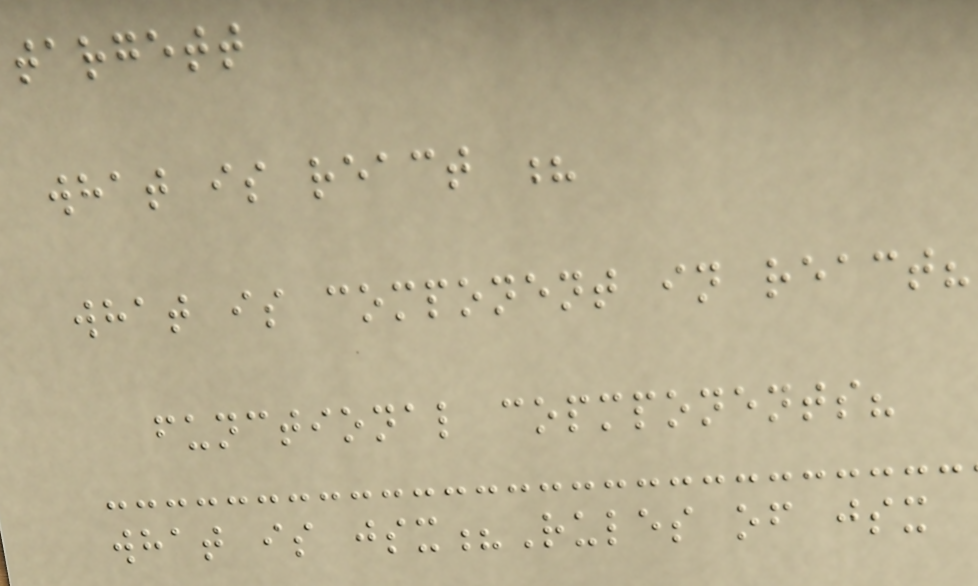targett
what is react ?
what is component in react?
functional copmponents?
what is jsx?Rules of jsx
